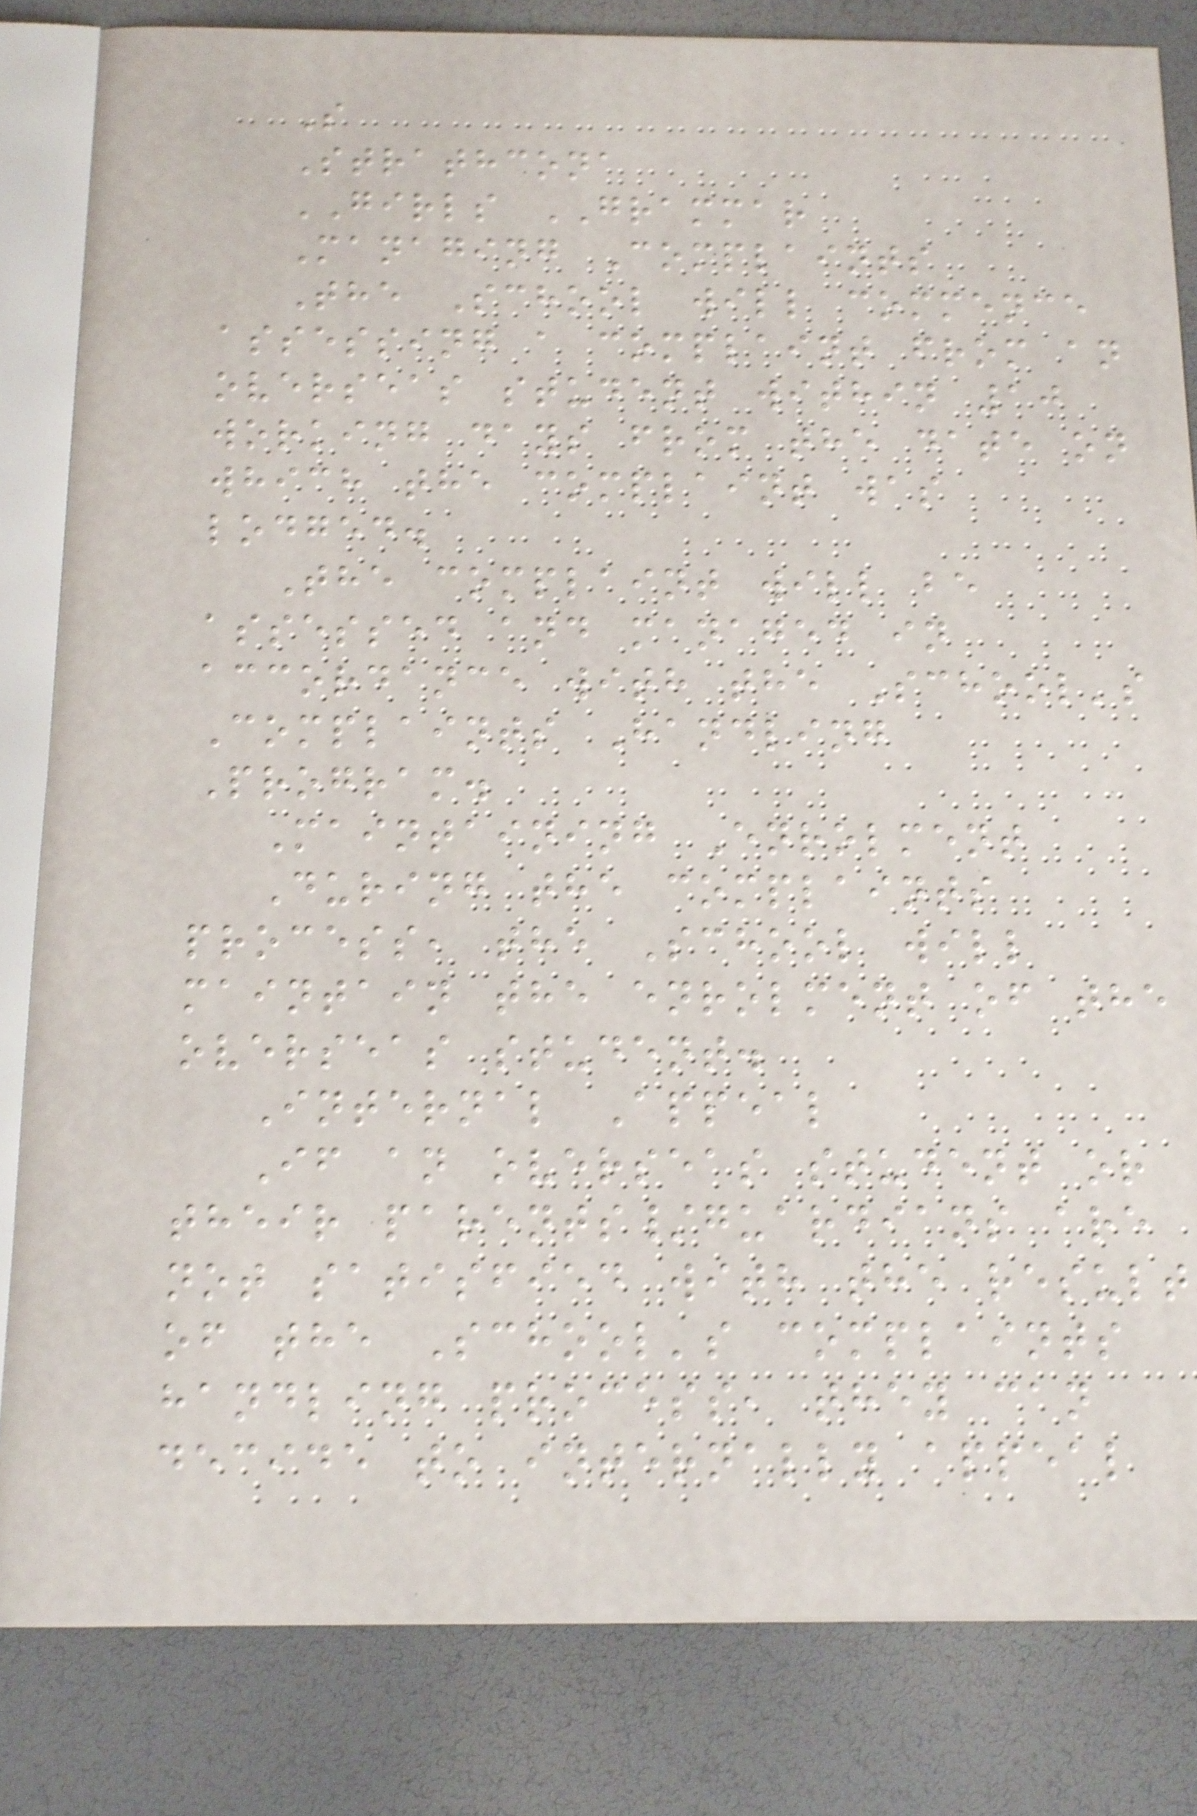S
Strathcona
GIRLS GRAMMAR
Managing Complaints
The School will commence
assessing a complaint from an
overseas student within 10
working days from the date on
which the complaint was
lodged.
The complaint will be
assessed and managed in
accordance with the School's
Complaints Handling
Program.
Maintaining Enrolment
During the complaints
process, the School will
maintain the enrolment of the
overseas student.
Internal Appeal
If an overseas student or
their parents/guardians are
not satisfied with the result
of the School's complaints
handling process, they can
decide to internally appeal
